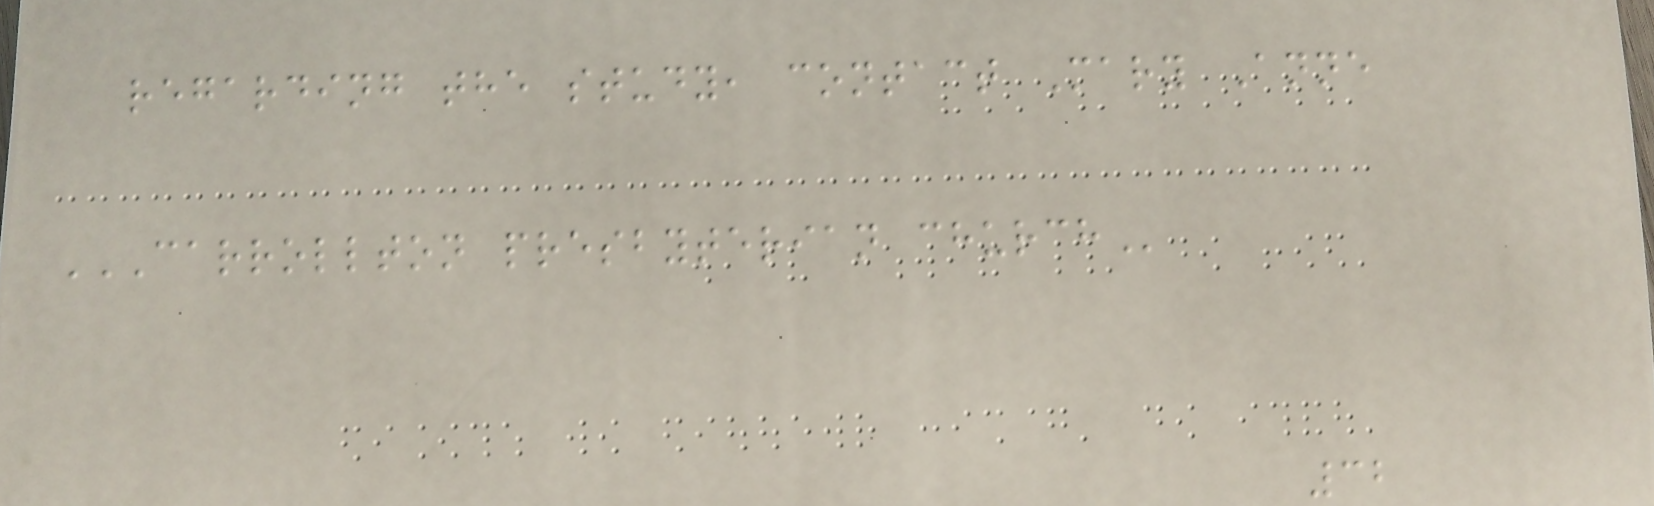regarding the study, contact Mary Anne
CARROLLTON PRESBYTERIAN CHURCH
32
